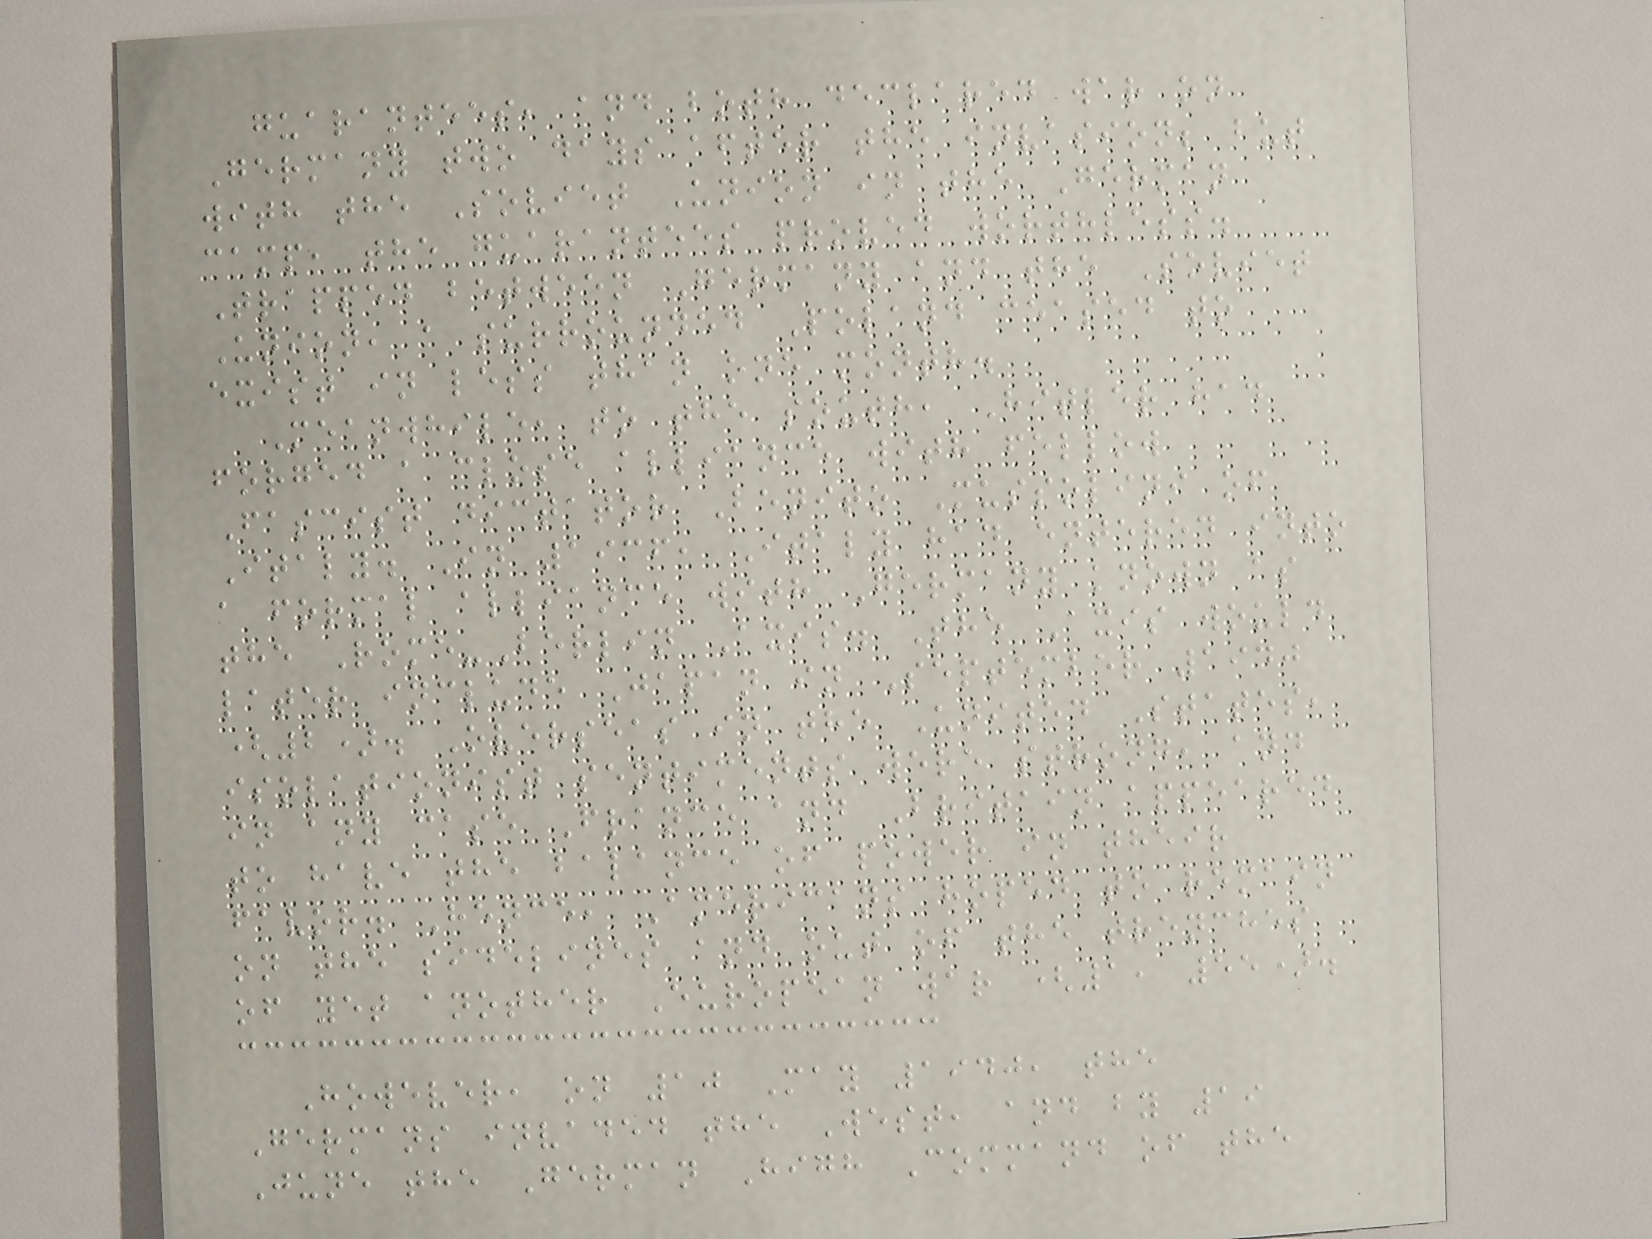guarantees, and both declared war on
Germany two days after the invasion; but
with the Soviet Union in the German
camp, the guarantees proved worthless.
Trapped between Germany and the Soviet
Union, a surrounded Poland ceased to
exist in less than one month.
Meanwhile, to the south, Hitler had
forged a close alliance with fellow
Fascist dictator Benito Mussolini of
Italy. In 1936, Italy had entered into
a formal alliance with Germany known as
the Rome-Berlin Axis. The Axis would
later include Japan in September 1940
(2). Overseas in the United States,
isolationist sentiments were strong, and
in any case France and Britain appeared
to have the balance of power in their
favor. Hence, Americans hoped to remain
on the sidelines and out of the trenches
of yet another European war (1, 55).
However, on 10 May 1940, the
Germans invaded the West, and by 19
June the German High Command of the
